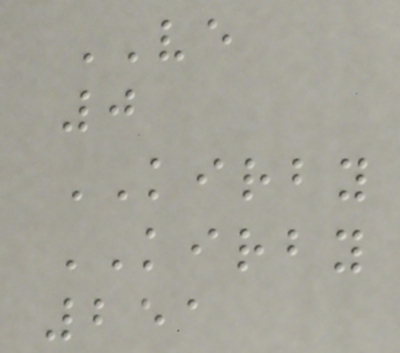VE
0
KIRBY
KIRBY
251
